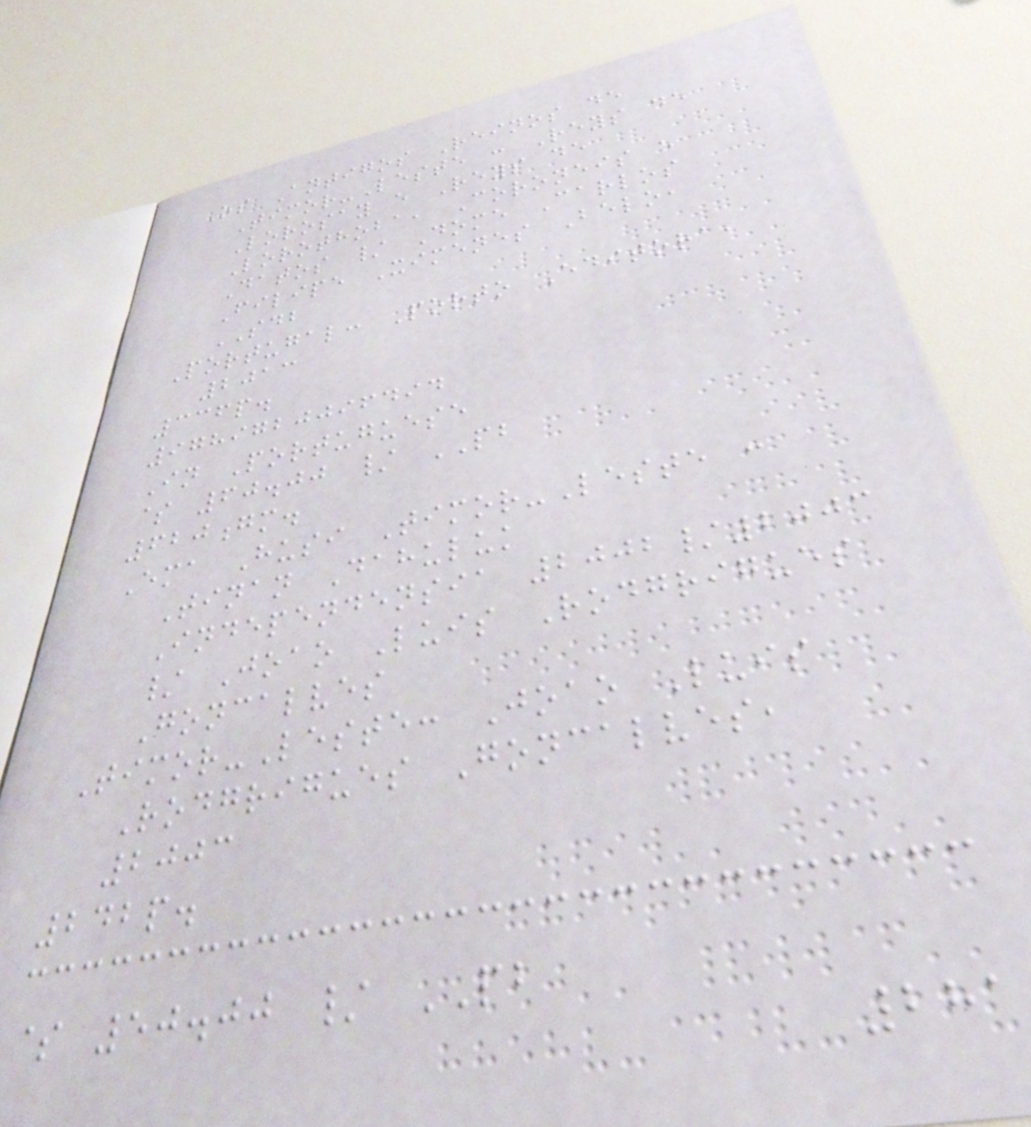Os Antigos Reinos de
Timor-Leste : Reys de
Lorosay e Reys de
Lorothoba, Coroneis e
Datos / Dome Carlos
Filipe Ximenes Belo,
SDB
Portugal: Porto Editora,
2013
336p.
9789720096494
In Portuguese
$ 60.00 / PB
620gm.
Ema Husi Timor-Leste :
Tinan Dahuluk
Independensia 2002/2003
/ Joao Luis Rodgrigues
Goncalves
Timor-Leste: Joao Luis
Rodgrigues Goncalves,
2003
242p.
$ 50.00 / PB
281
